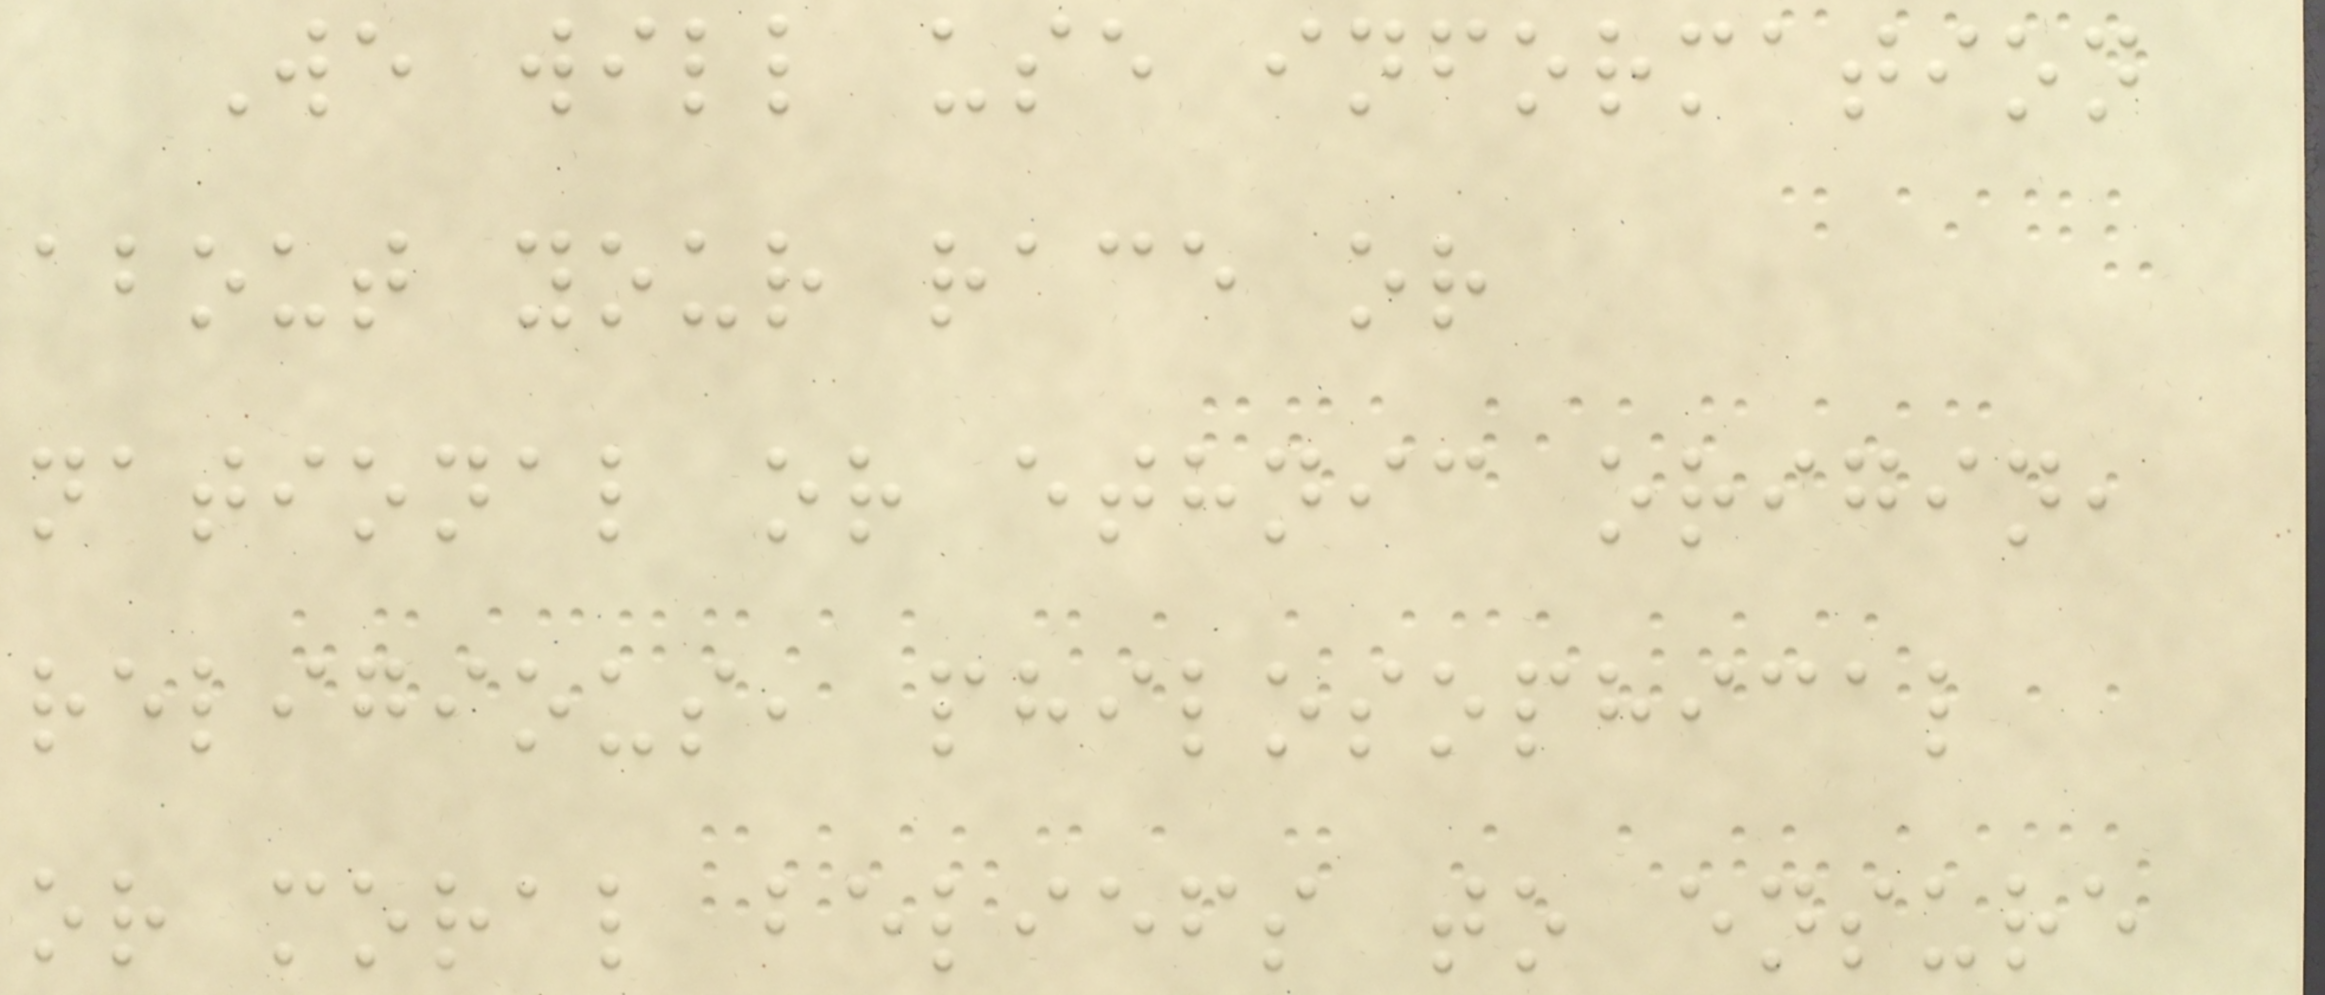We will use information
about your race or
national or ethnic origin,
religious, philosophical
or moral beliefs to ensure
